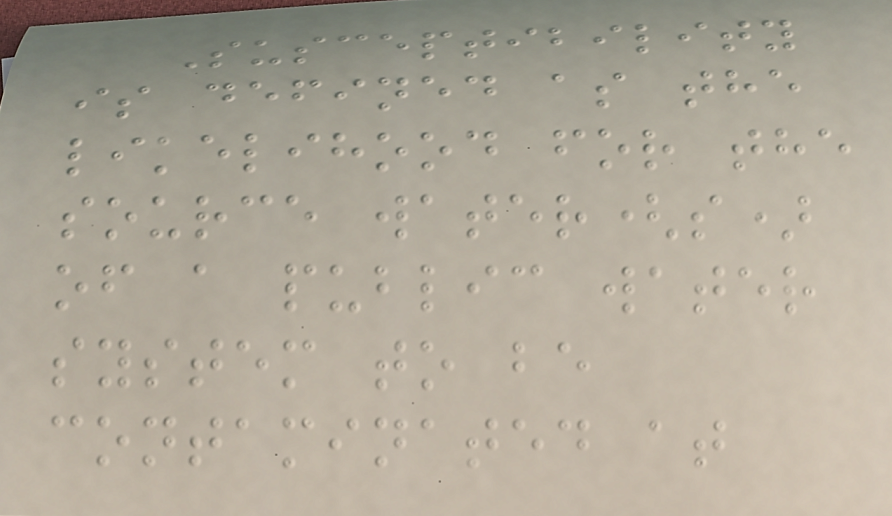Susceptibility
is defined as the
likelihood for the
source water(s)
of a public water
system to be
contaminated at
